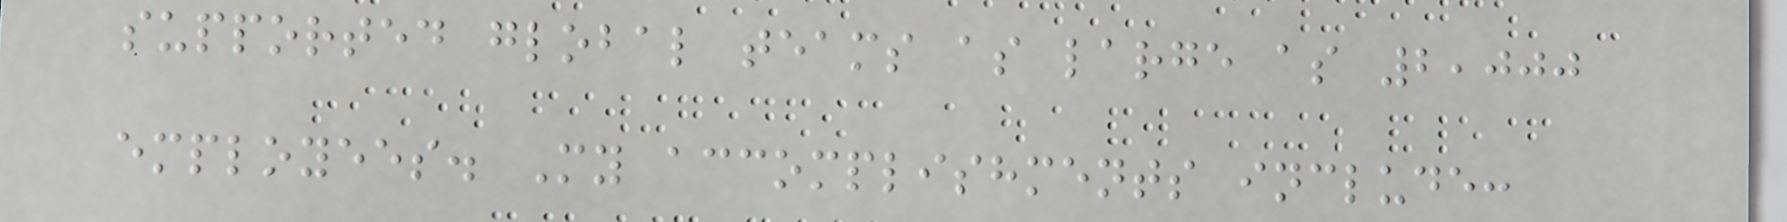supported global teams as large as 2,000
employees. My accomplishments include:
